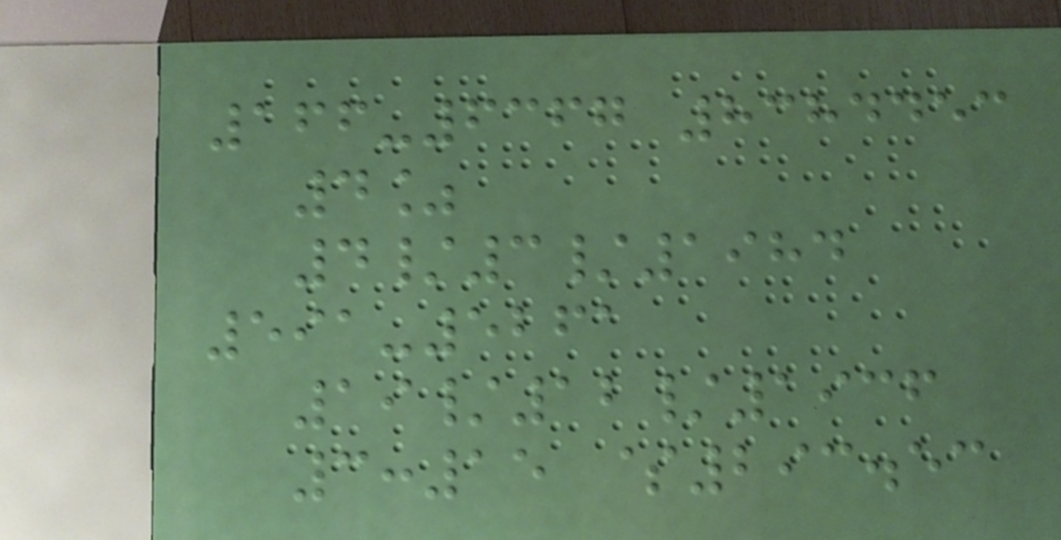166-6367 8384453
4%
4/3/1984
591-5261
19/12/1936
3:15 $293.53
